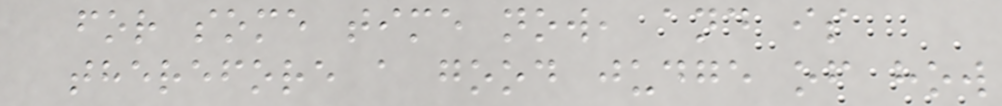for some time now, and is
therefore a good judge of how
